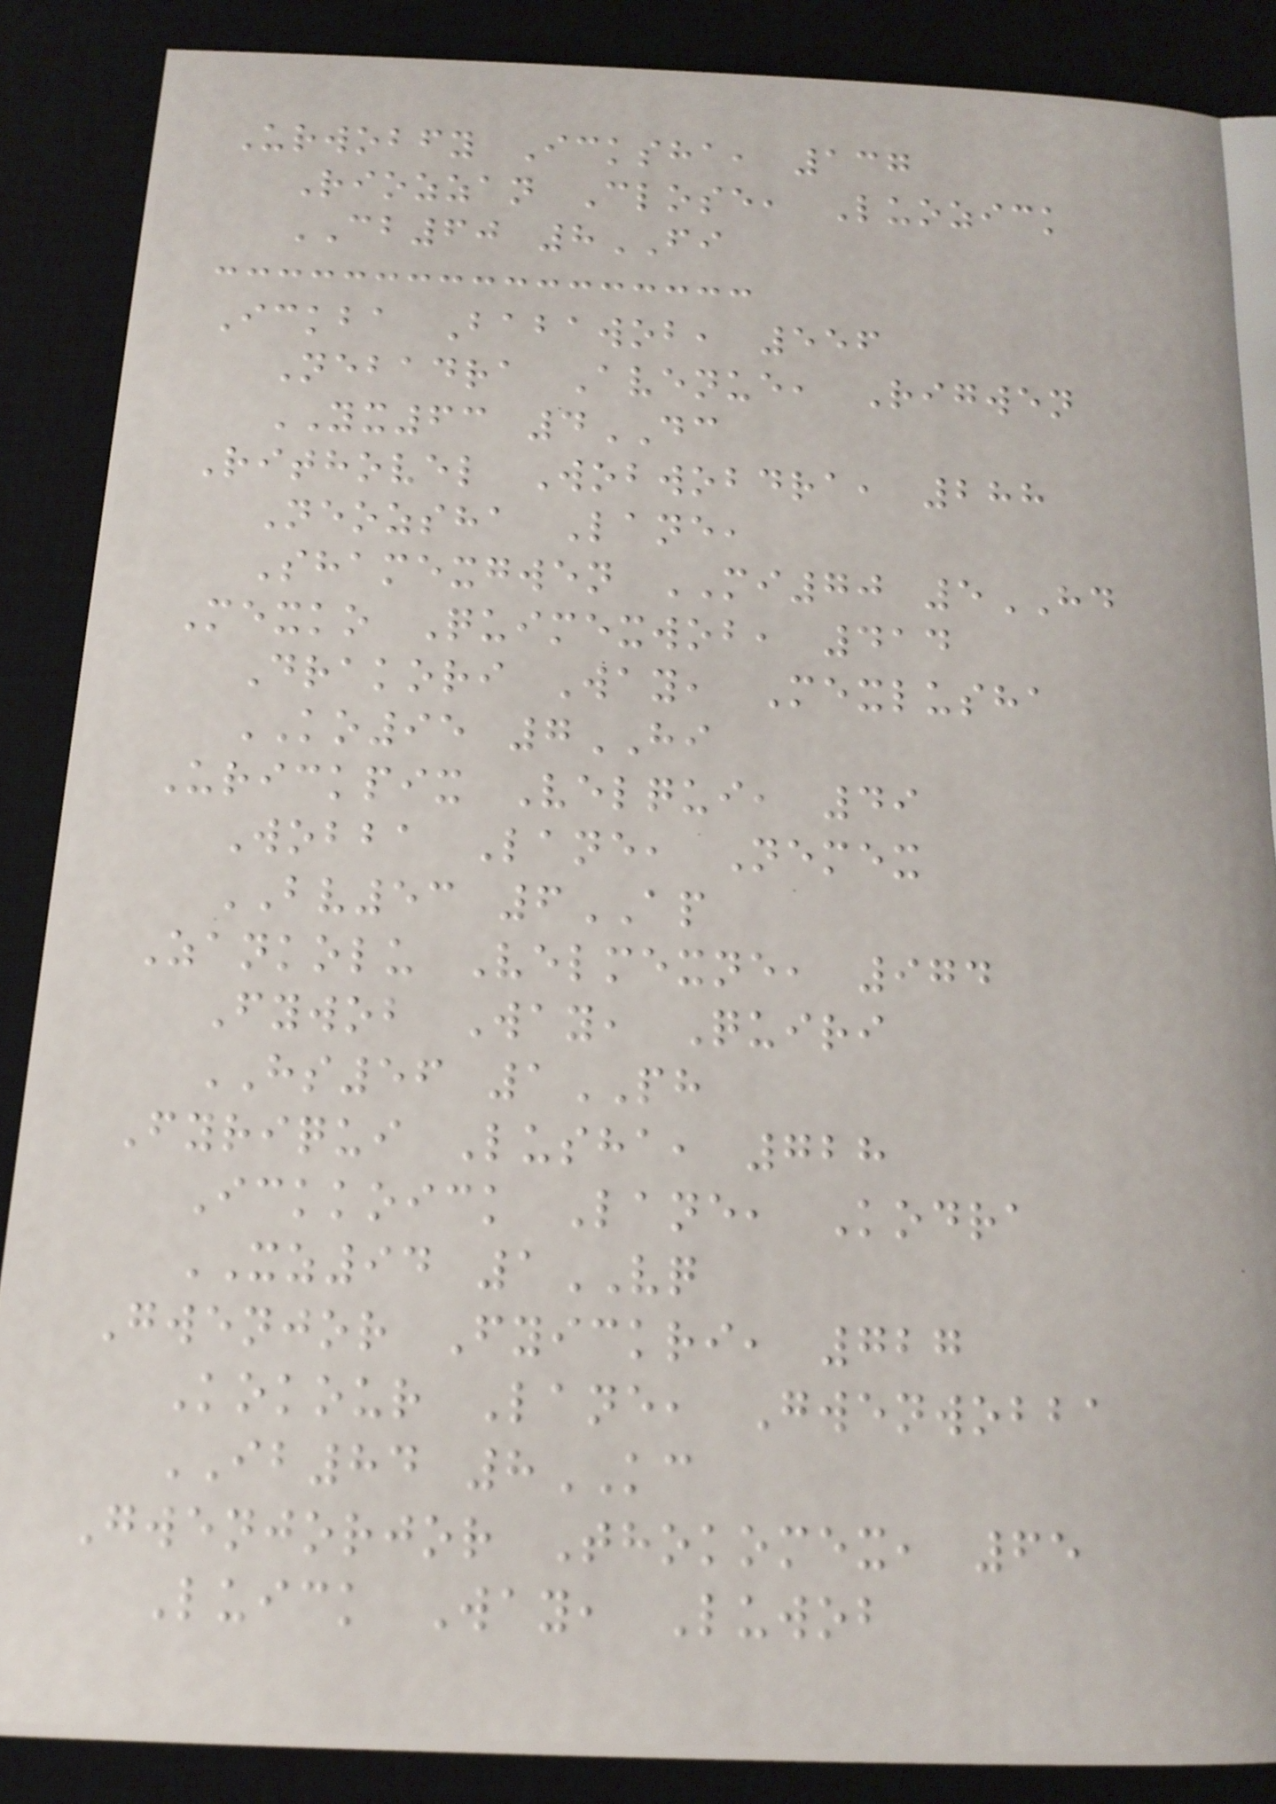Urwobfy Icksha, 137
Riozzan Close, Luozick
CB60 8FI
Ickba Babawob, 556
Nebadra Avenue, Rigwen
YX63 4DC
Rithovel Wobwobdra, 288
Neozsha Lane,
Shamexgwen MI70 5HD
Mexko Quimexwob, 414
Drakori Way, Mexlusha
KO95 7HI
Urickpix Velqui, 49
Wobba Lane, Nemex
BV53 6AP
Zankolu Velmexne, 974
Fywob Way, Quiri
HS56 1PH
Fyriqui Lusha, 728
Ickkoick Lane, Kodra
XZ94 1VQ
Gwenjor Fyickri, 727
Kokour Lane, Gwenwobba
IB84 8KC
Gwenjorjor Thokomex, 65
Luick Way, Luwob
